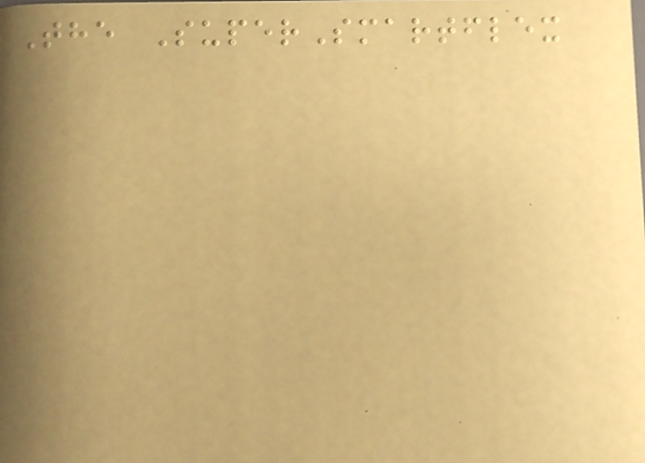The SuperSmartflex
